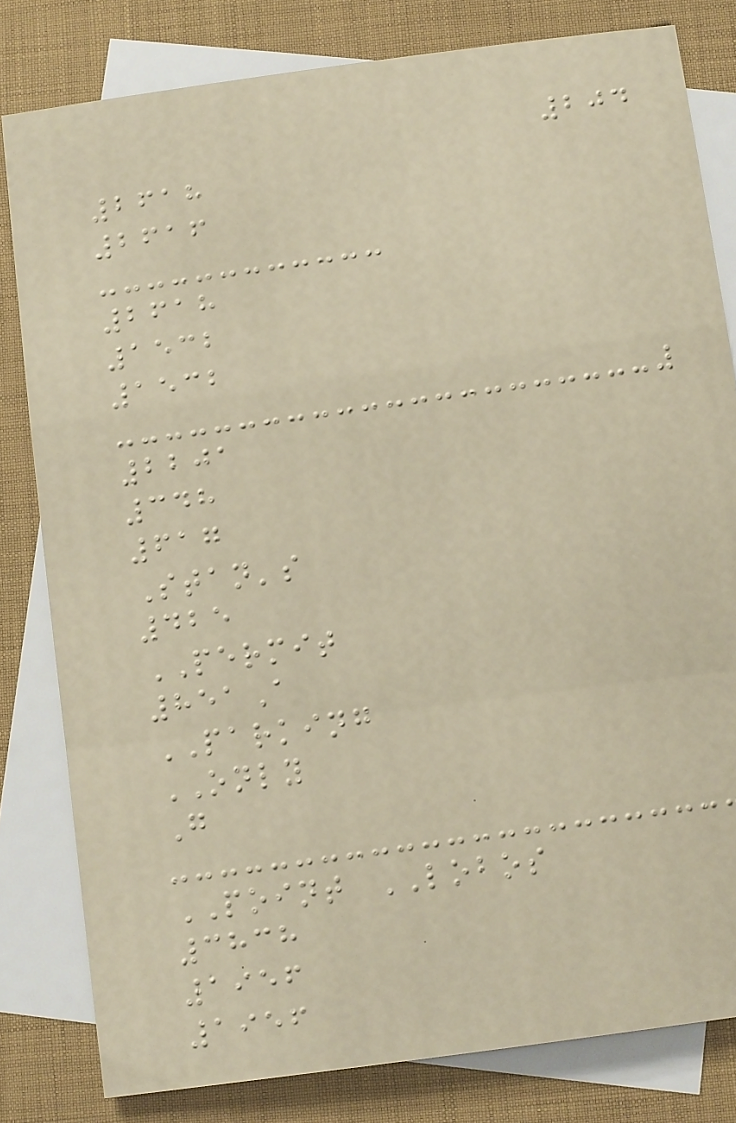204
2618
2616
2618
1532
1532
2201
348
617
Stan's
425
PERMIT
851A
PARKING
ONLY
G
POINT LOBOS
3838
1956
1956
